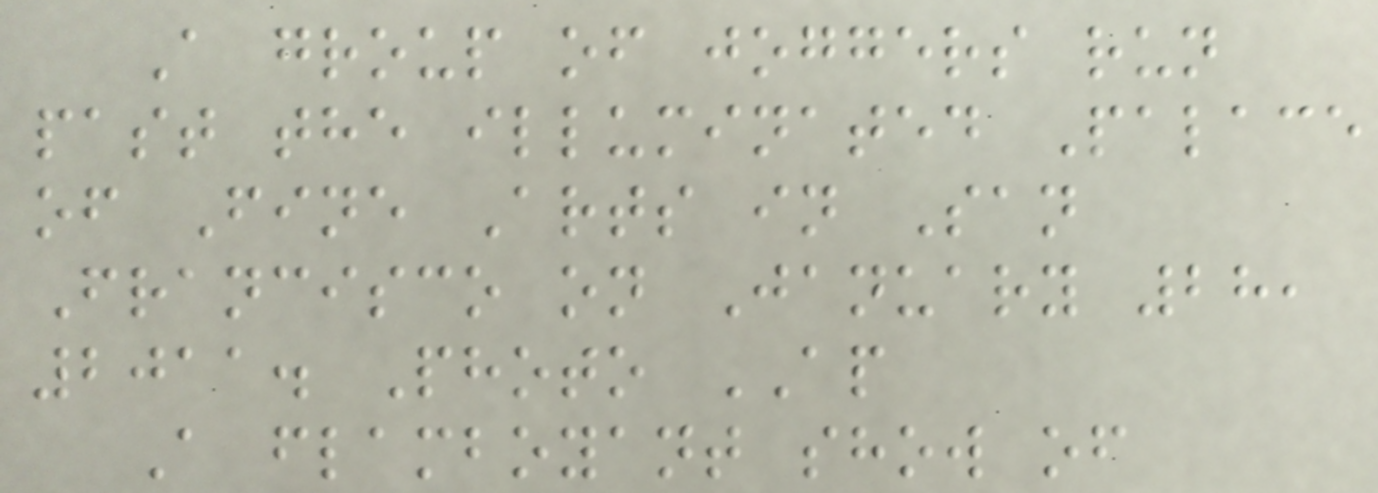A group of joggers run
past the illuminated Palace
of Fine Arts in San
Francisco on January 28,
2011. Photo AP
A flamboyant show of
